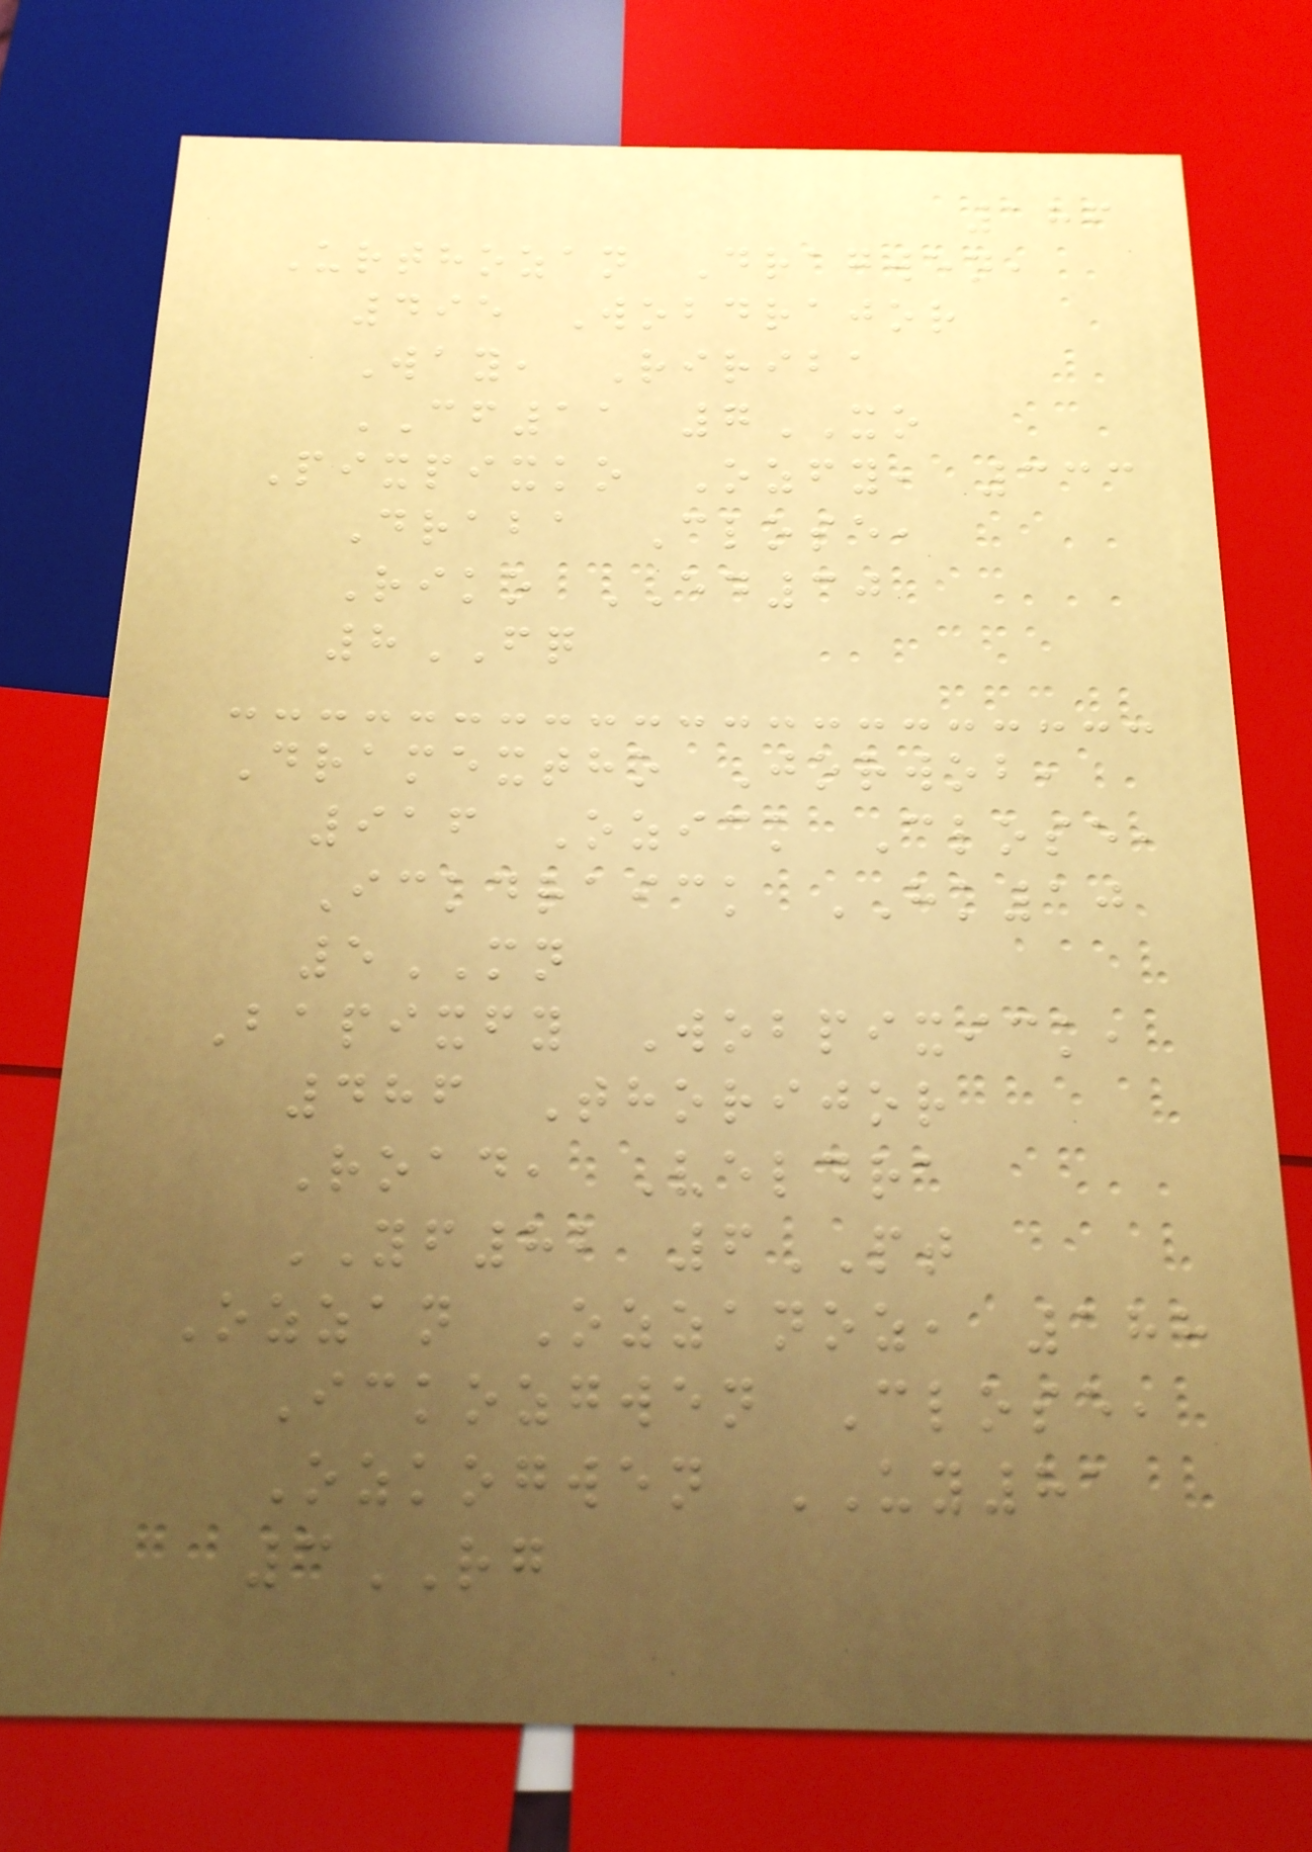186
Urthozan Dragwen,
495 Wobdrajor
Way, Ririba
CF11 7XO
Pixpixko Ozfy, 333
Draba Close,
Riko ED30
8FQ
Dramextho Jorwob,
916 Ozick Close,
Ickdraick HK10
5MN
Bapixfy Wobpixick,
486 Thorijor
Road, Veldra
YF82 6PT
Ozzan Ozzanoz, 188
Ickozgwen Close,
Ozkogwen UY81
3RG
